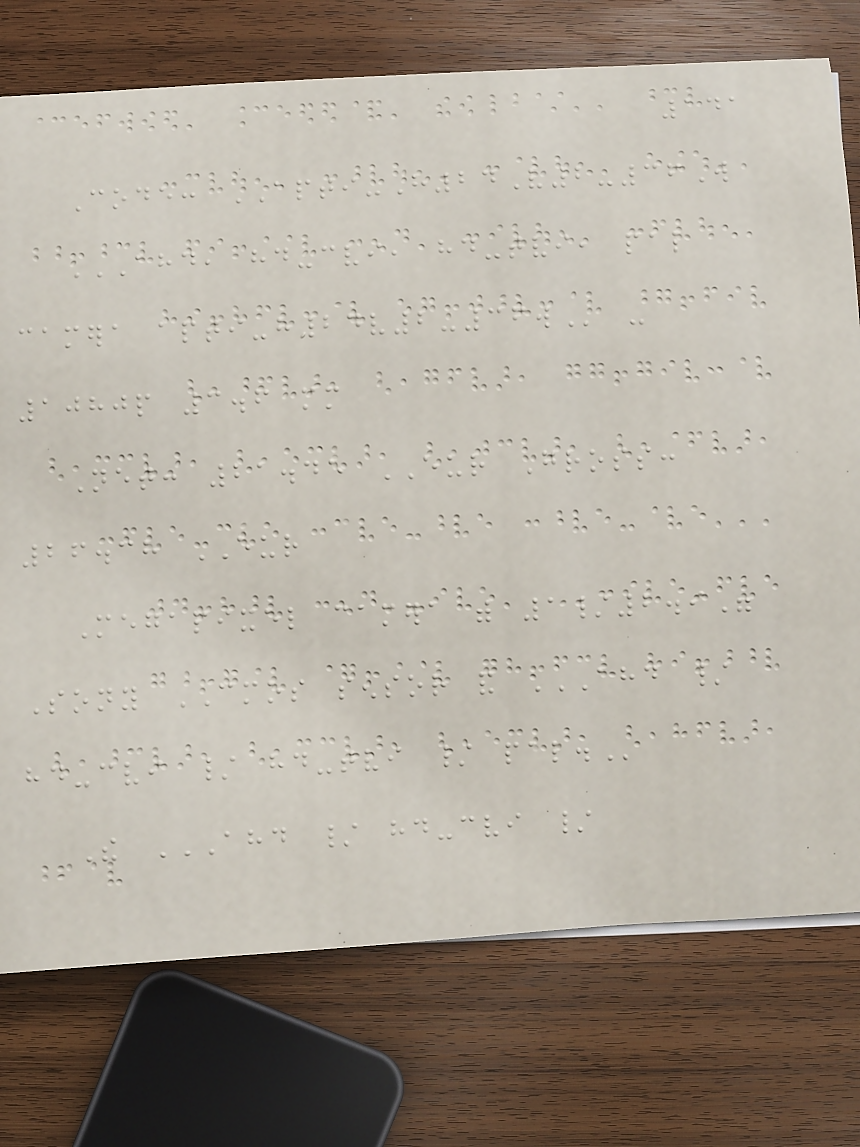141
Code: APTI-H24V2-36W
AHD, HD-CVI, HD-TVI, PAL
CAMERA APTI-H24V2-36W -
1080p 3.6 mm
Net: 21.45 EUR Gross:
26.38 EUR
Megapixel camera with 1/2.9"
Sony CMOS sensor and AHD /
HD-CVI / HD-TVI / PAL.
The AHD / HD-CVI /
